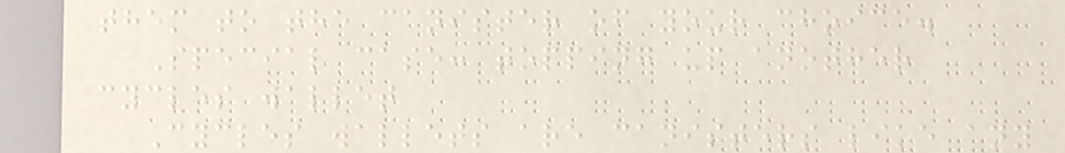them to the canister of your choice.
Special case: topping up another
cycles wallet
Cycles wallets are canisters like any
